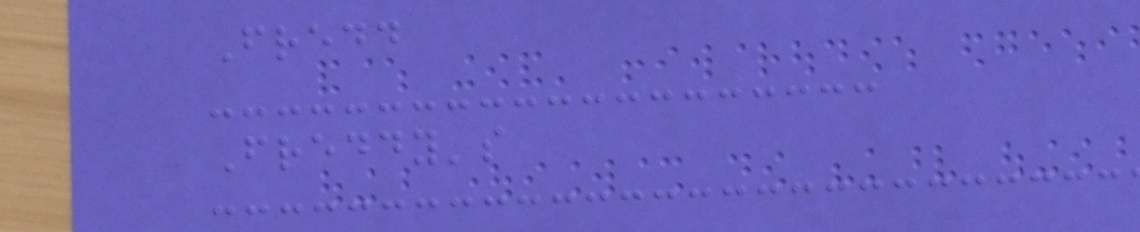Fredd
Freddy's
